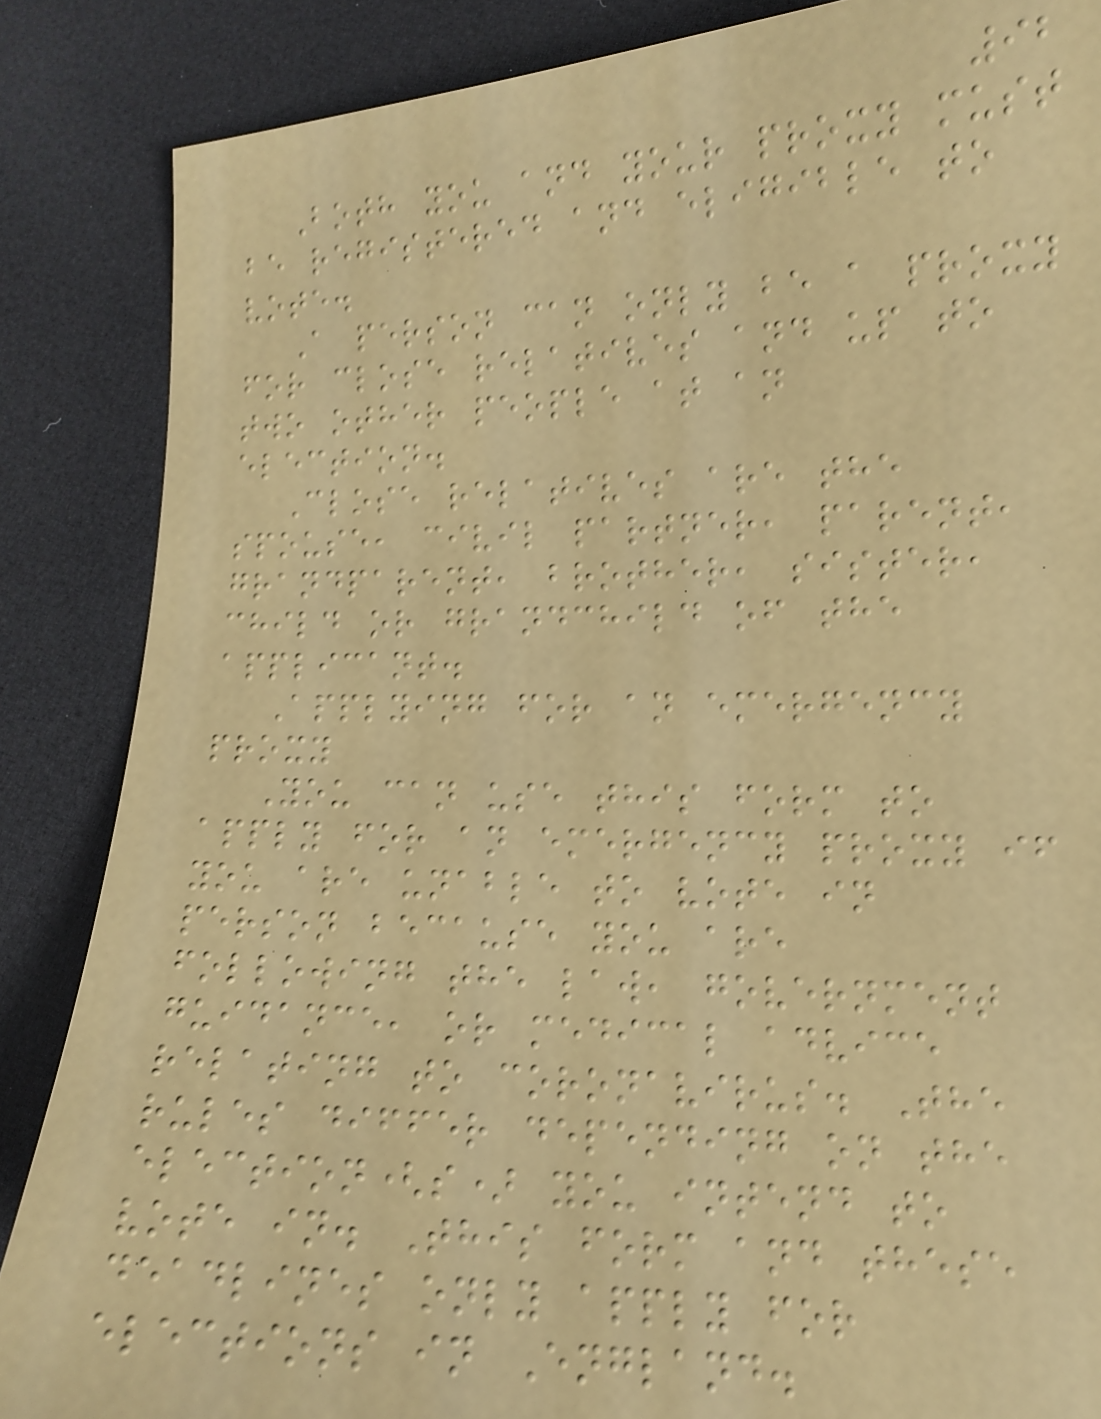92
Both you and your proxy must
be registered and eligible to
vote.
A person can only be a proxy
for close relatives and up to
two other people at an
election.
Close relatives are the
spouse, civil partner, parent,
grandparent, brother, sister,
child or grandchild of the
applicant.
Applying for an emergency
proxy
You can use this form to
apply for an emergency proxy if
you are unable to vote in
person because you are
following the law, government
guidance, or medical advice
relating to coronavirus. The
rules differ depending on the
election(s) you intend to
vote in. This form and these
deadlines only apply for
elections in England.
